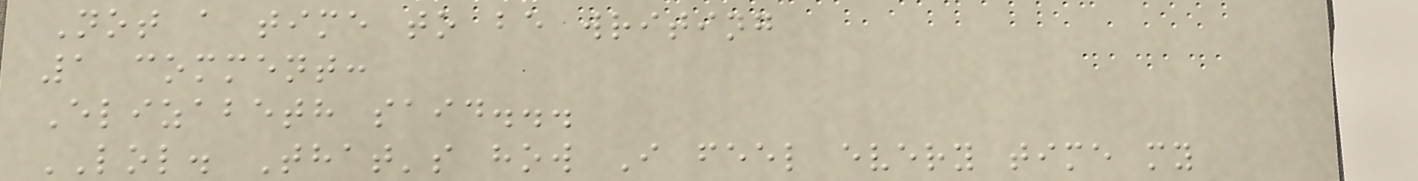Not a time to be writing
1 comment:
Elizabeth said...
LOL. That's how I feel every time my
